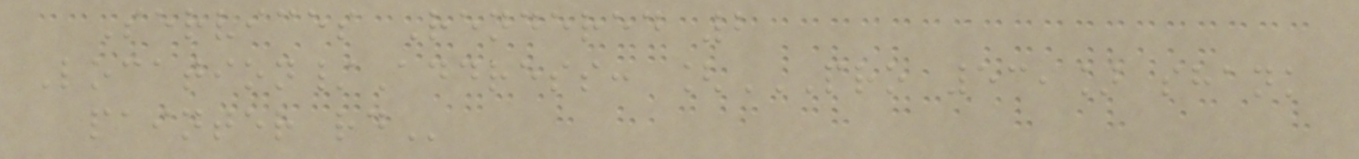Services Rendered 2
Location/Address: [PRO 539] SHANK
PAINTER RD
